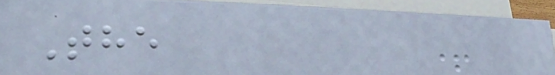The
